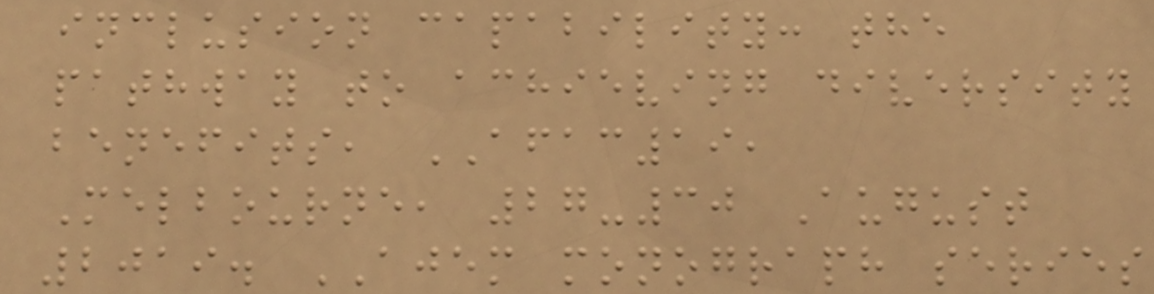inclusion capability: the
pathway to achieving diversity
benefits, AFAC19,
Melbourne, 27-30 August
2019. AJEM monograph series
